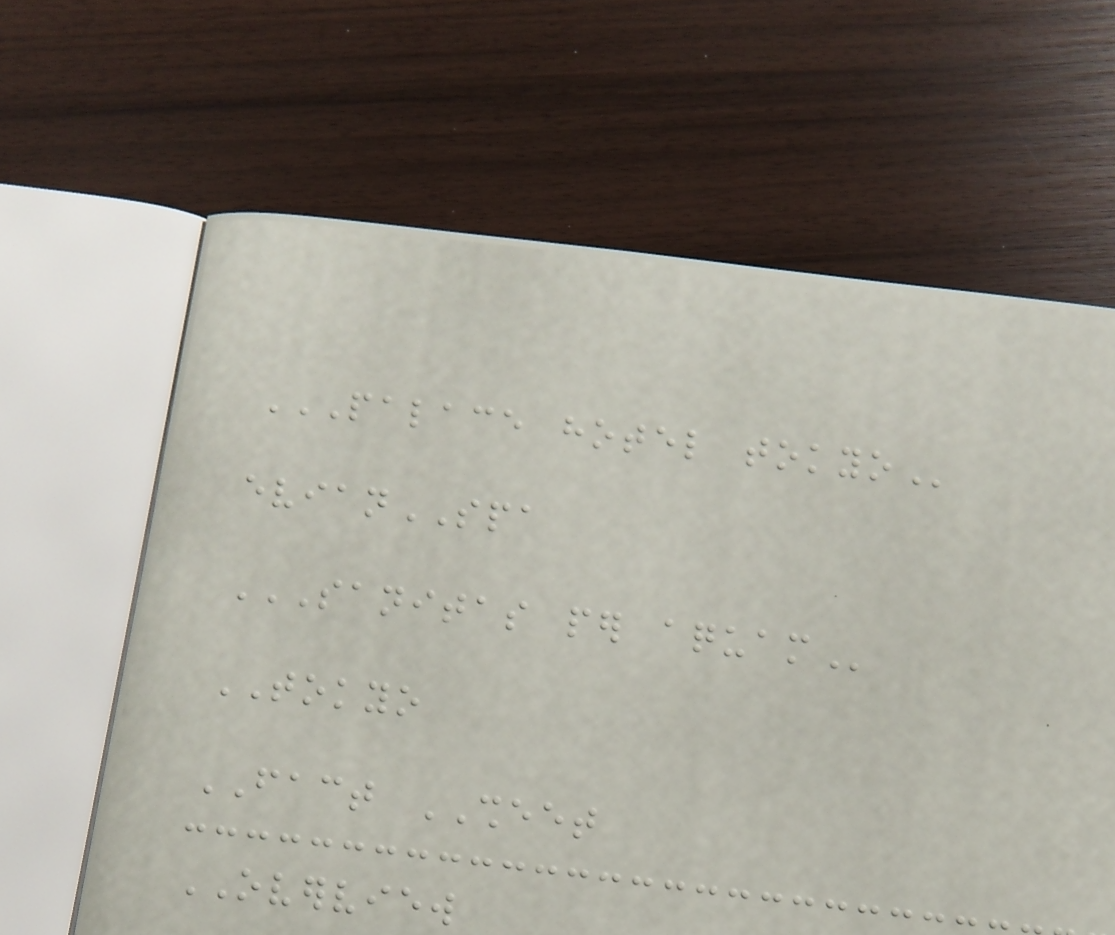PALACE HOTEL TOKYO
evianSPA
SANITAS PER AQUAM
TOKYO
FACT SHEET
OVERVIEW
